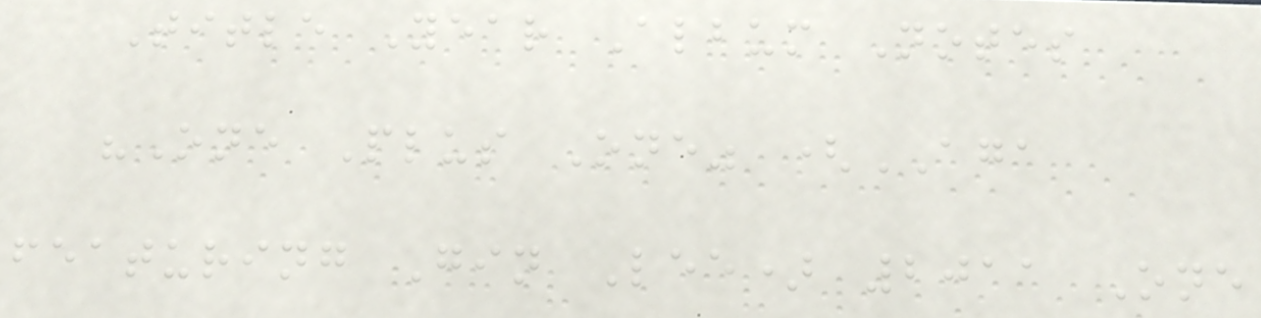Title Year Album Notes
"One Plus One" (AGA
featuring Gin Lee) 2011 One
